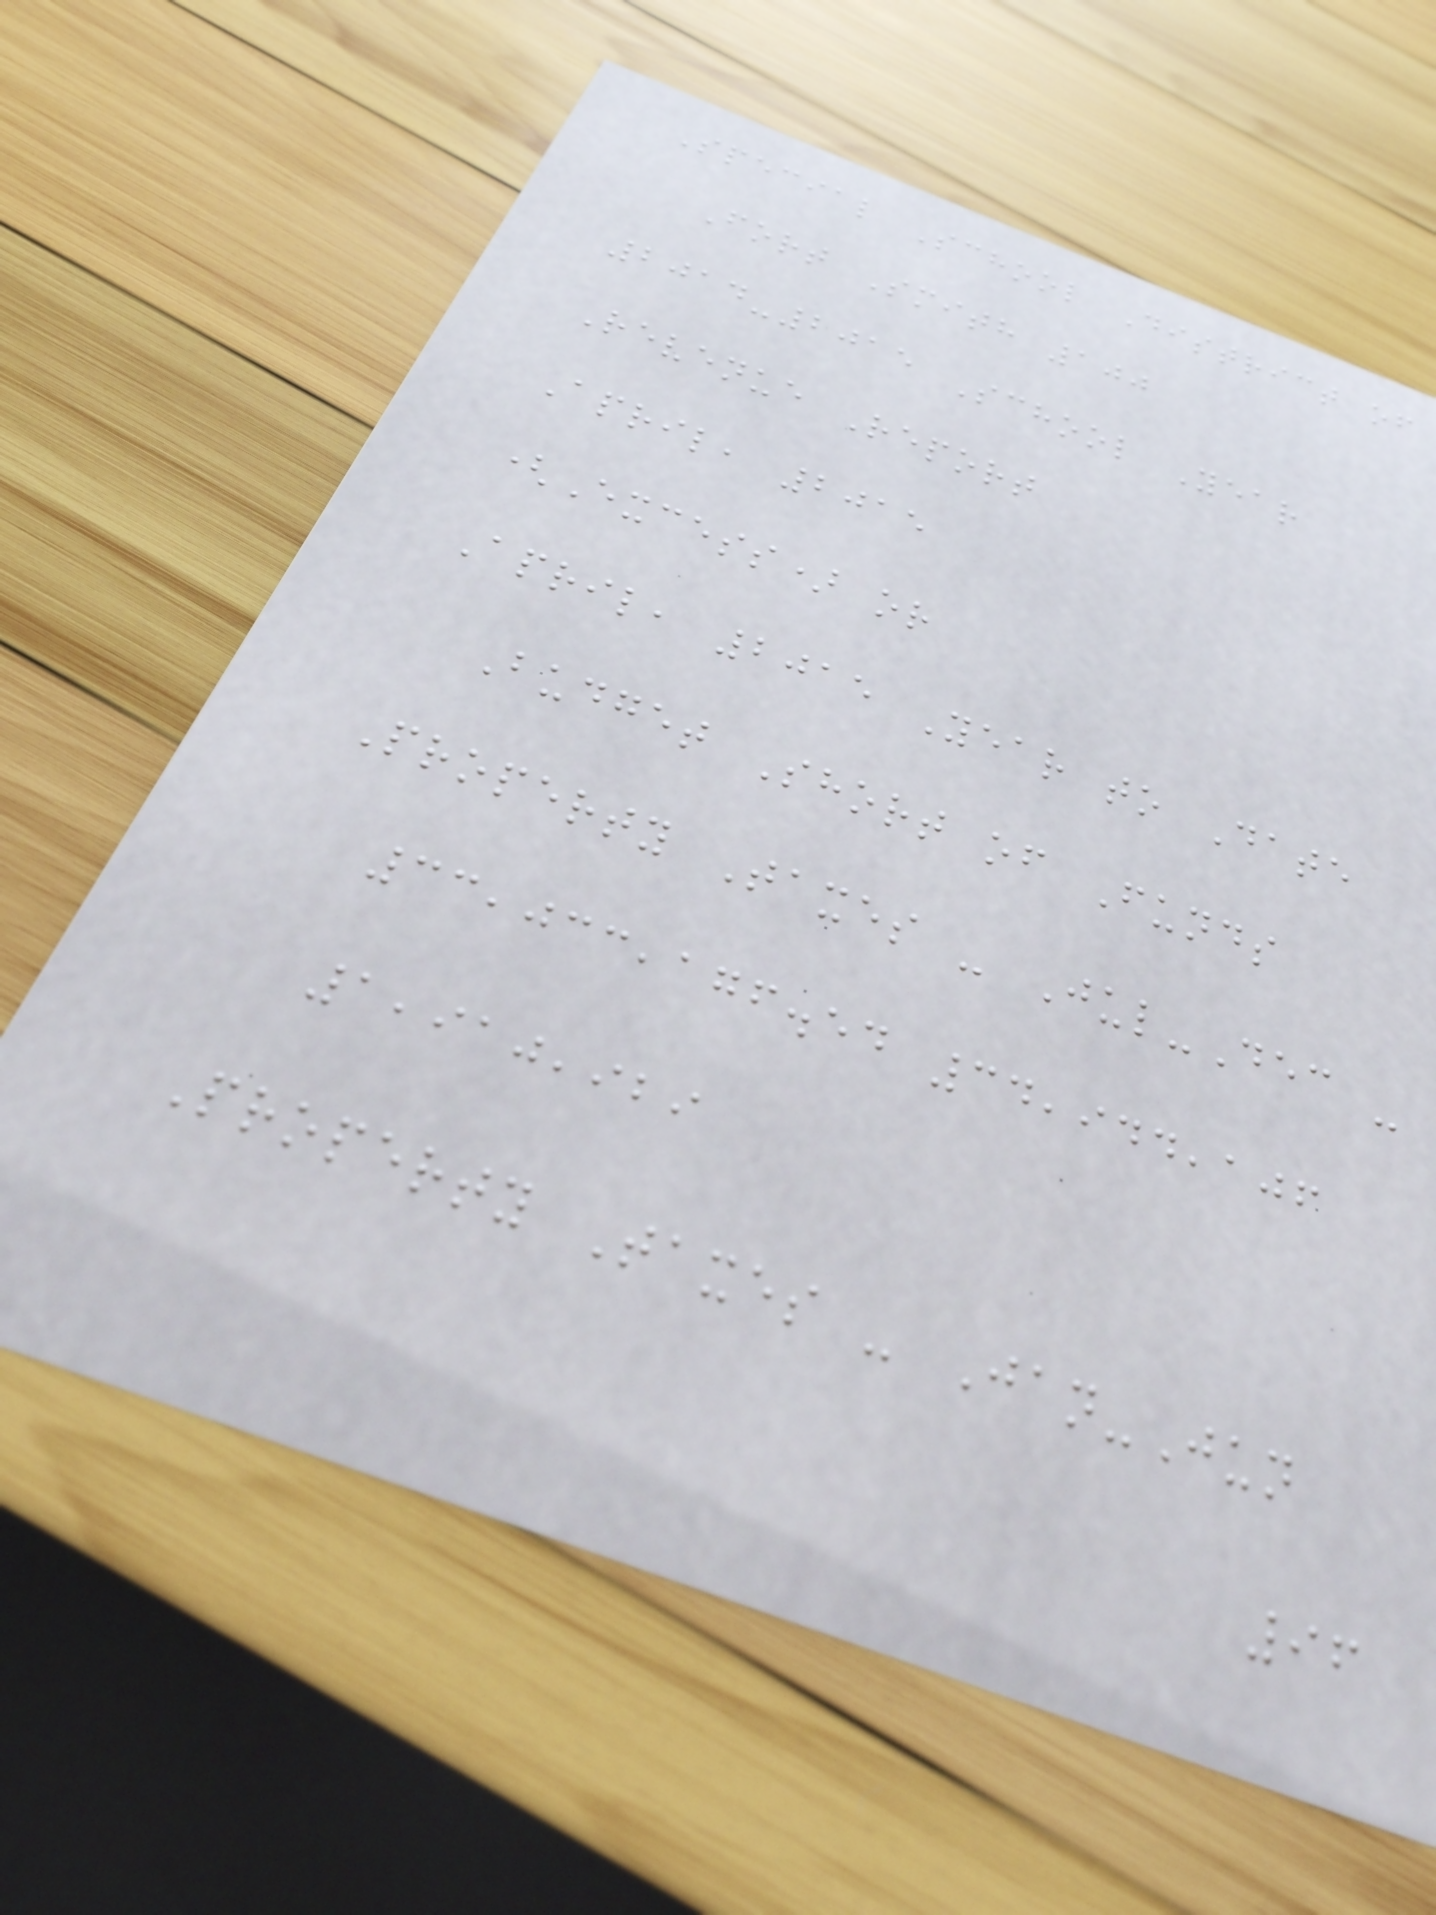Special School District of
Fort Smith 100
2014-2015 School Year
Revenue Report
April, 2015
(Excess) or
April, 2015 Year to Date
Budget Short of Funds
Property Taxes - Jul-Dec -
33,033,176.54 34,944,106
1,910,929
Property Taxes - Jan-Jun
96
